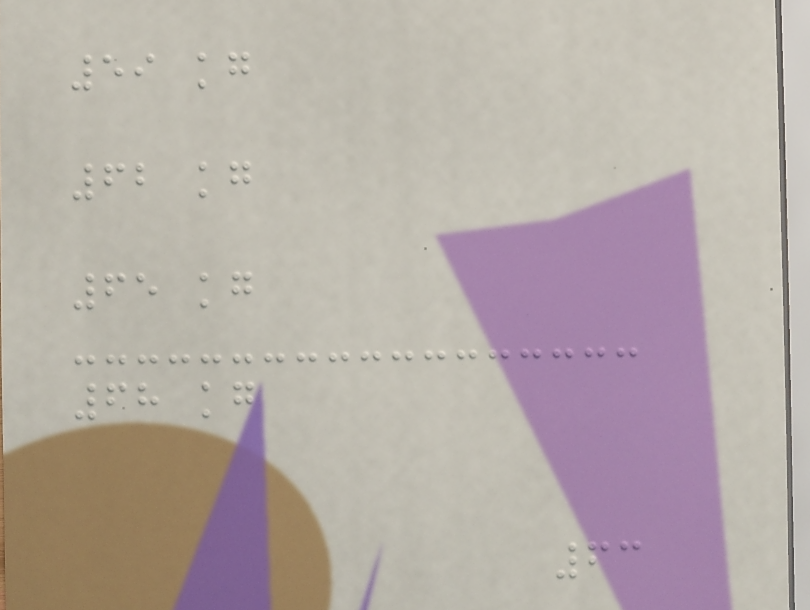59 kg
62 kg
65 kg
68 kg
63
